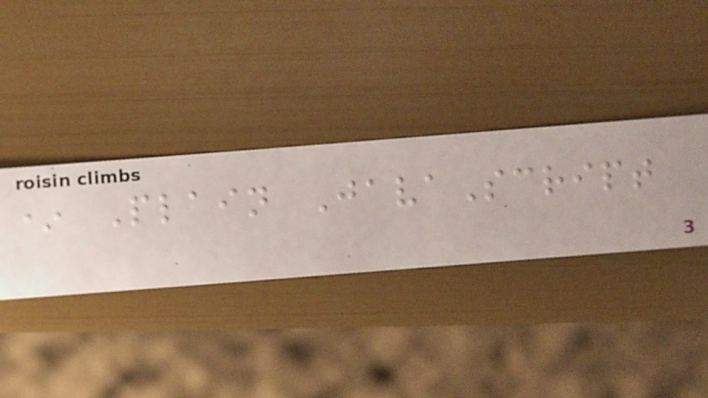* Plain JavaScript
